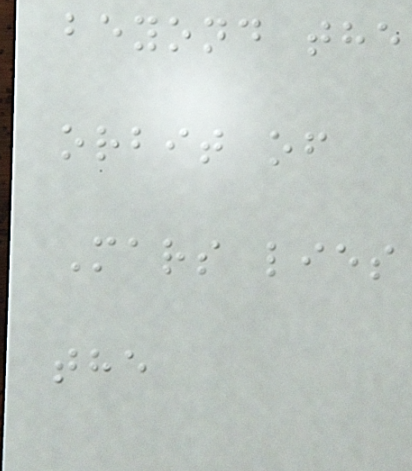beyond the
orbit of
Mars lies
the
